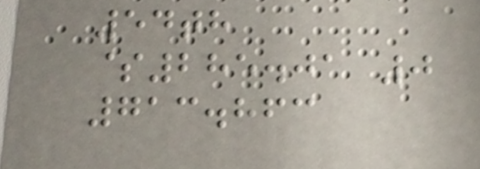54th
$285.01 0
713.863
